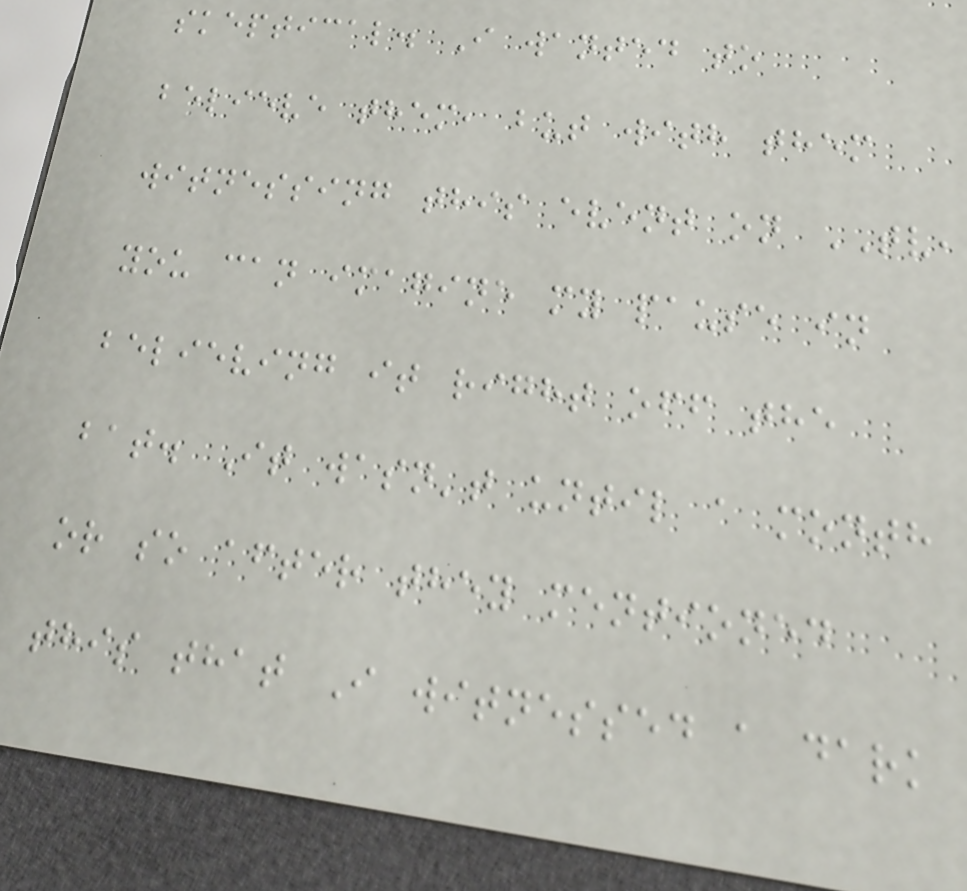skeptical. I wanted to
believe them, but with them
witnessing this event on TV,
you can imagine my pause in
believing it right off the
bat. It wasn't until a month
or so after they mentioned
this that I witnessed a dark
